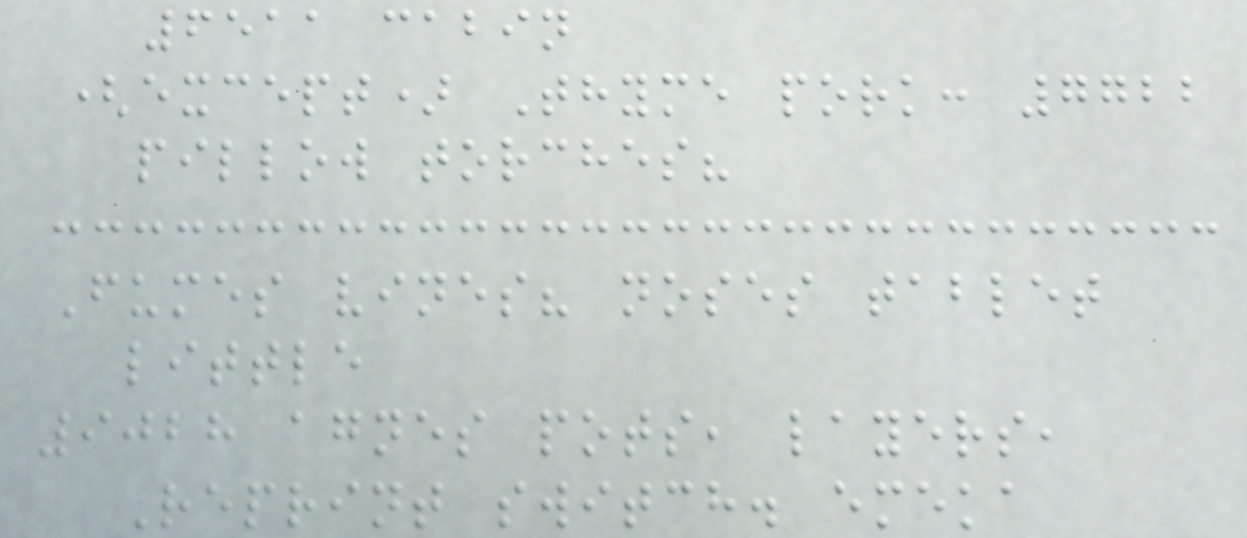6511 cabin
(except) Thyme pork: 7722
pillow torches?
Fumes vines? noses tablet
little
9028 agnes pots, layers,
Reprint switch. emeka
